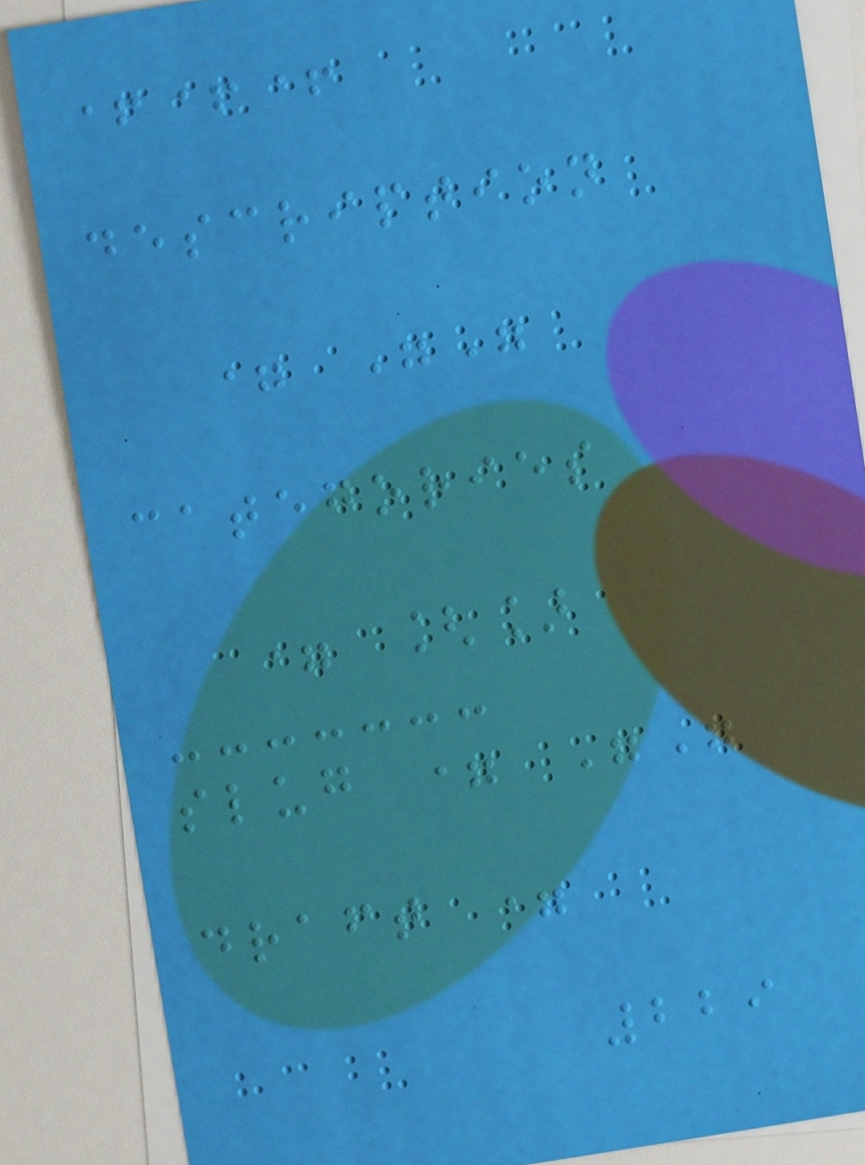+++
description
= ""
categories
= []
slug = ""
draft =
229
